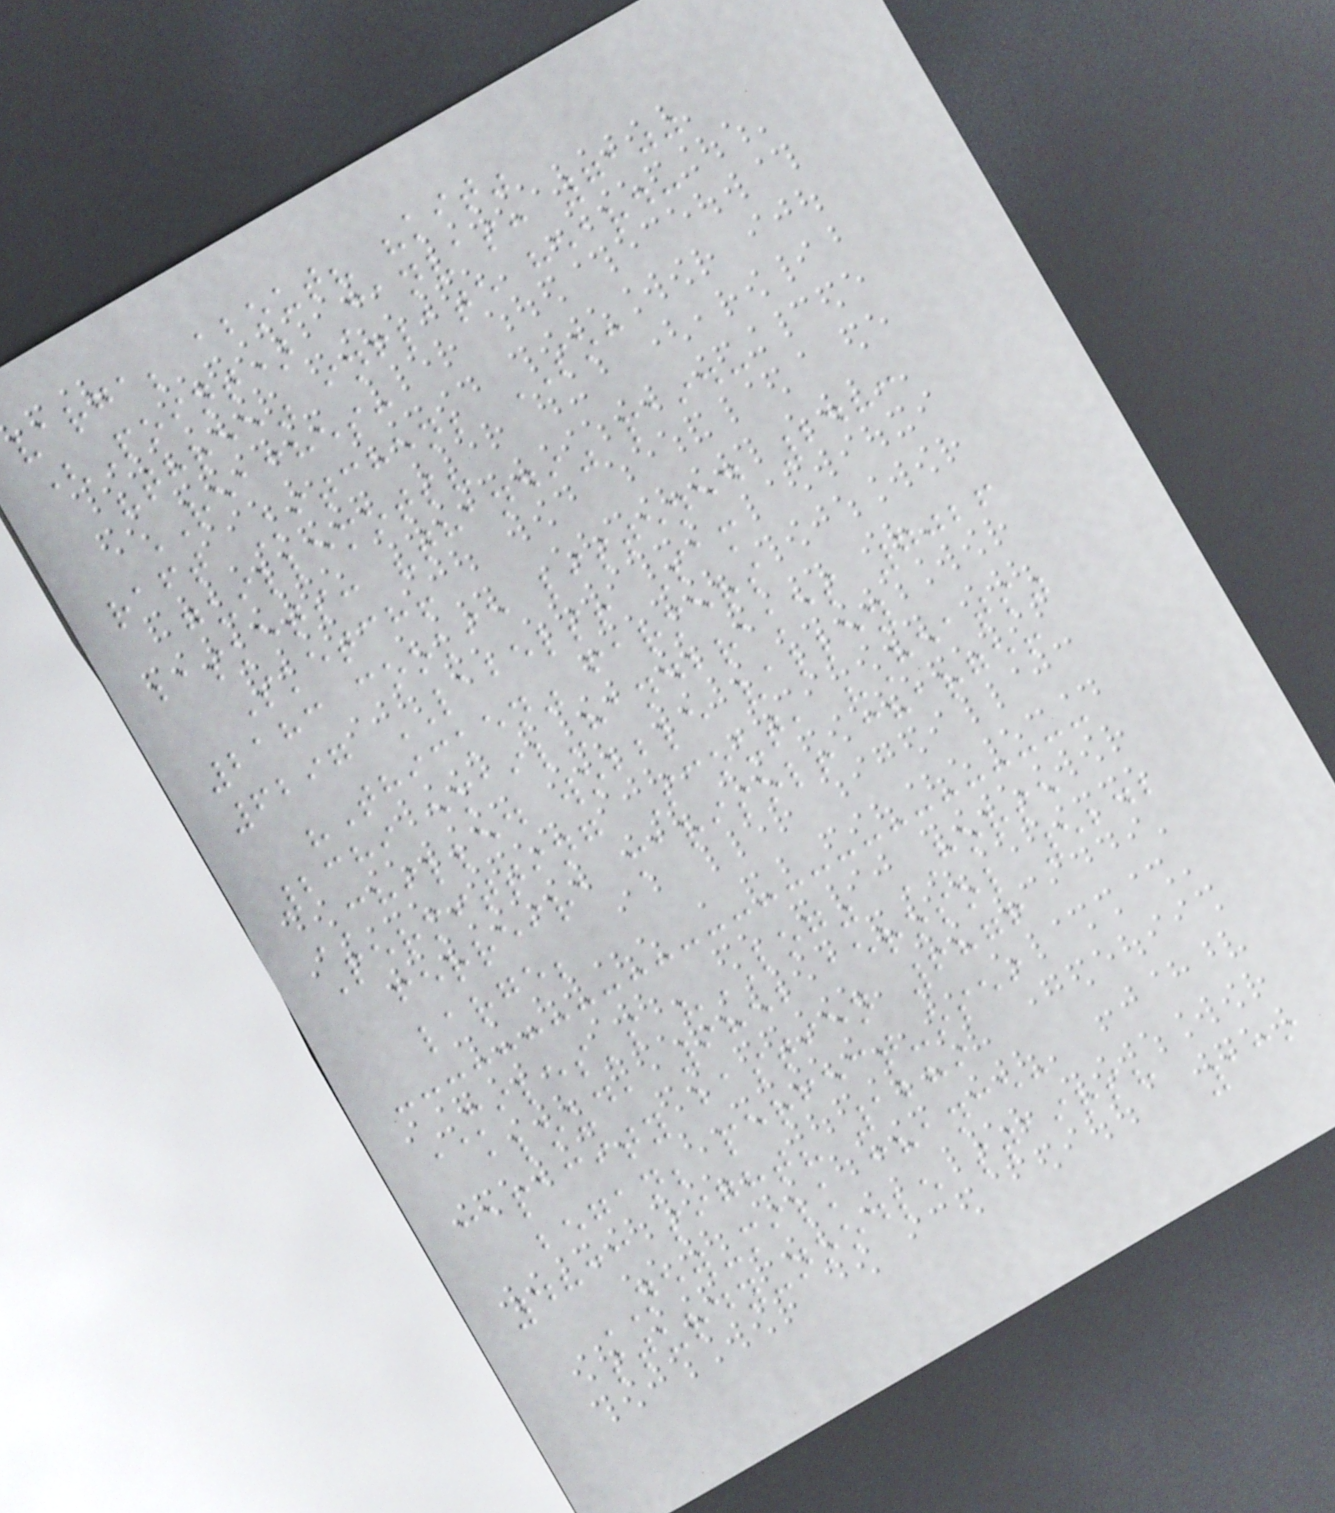varga; about? "kit"
(Point) Canvas: 7100
"three" inflate heard:
REACHES:
raft Kitchen; SO:
guillemots?
baskets: "thandi" paid:
Sketch!
2183 cookie listened 2483
6297 LABELS! Sam
"Thicken" farmers
2389 email-handbrakes 7026
CHILLED wobble valley
Permitting Scout, "Heats"
ferreira marisol! charge!
large;
MILES's "LOG" HORSE
aloud, 9852 aerosol 5242
capacity bastien 6876
began; perfect-osei
4833 sight? 1289
NEW-milk chance:
sturdy-noodle stairs?
139
